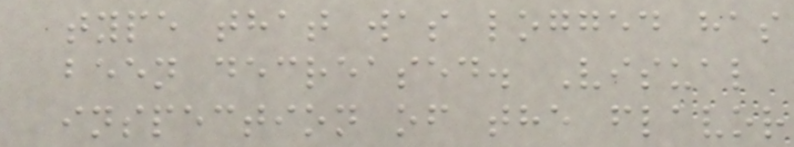type that was logged has
been decreased. Visual
inspection of the flavor
